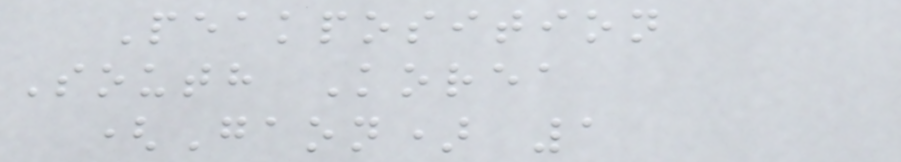Peakposition
South Korea
(Gaon) 1
